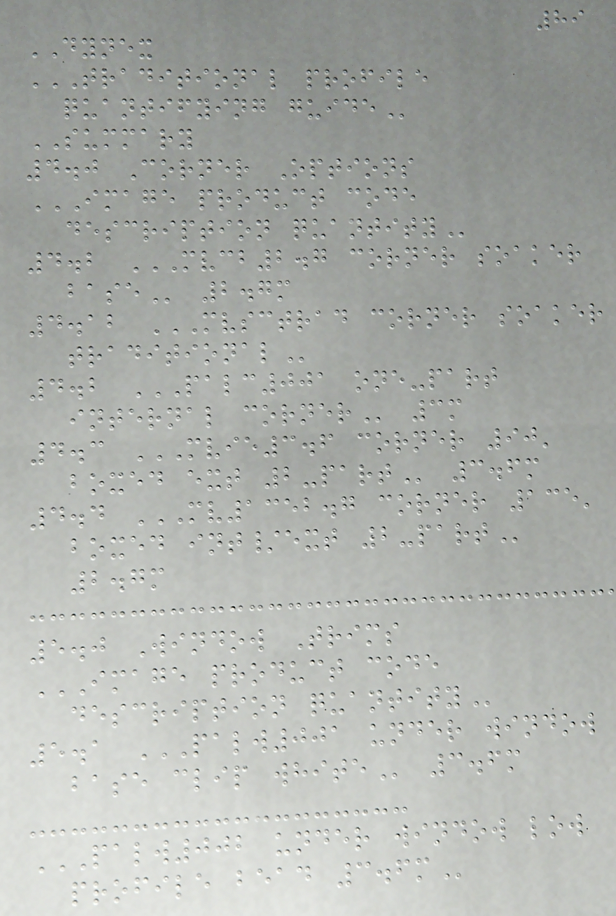89
DYNEX
TRADITIONAL PROFILE
QUANTIFYING GUIDE
SUMMARY
4.0 Corner Options
IMAGE PRODUCT CODE
DESCRIPTION QUANTITY
4.2 MVCB2.7 CORNER SOAKER
BASE 2.7m
4.12 MVSCTRAD CORNER SOAKER
TRADITIONAL
4.2 PALC001 ONE-PART
INTERNAL CORNER 3m
4.3 MVIE3.6 CORNER 90'
BOXED EXT 2-PART 3.6m
4.4 MV1352.7 CORNER 135'
BOXED INT/EXT 2-PART
2.7m
5.0 Window Trims
IMAGE PRODUCT CODE
DESCRIPTION QUANTITY
5.1 PALW001 UNDER WINDOW
BASE CLIP WHITE 3.6m
PALW002 UNDER WINDOW LOW
PROFILE BEAD 3.6M
